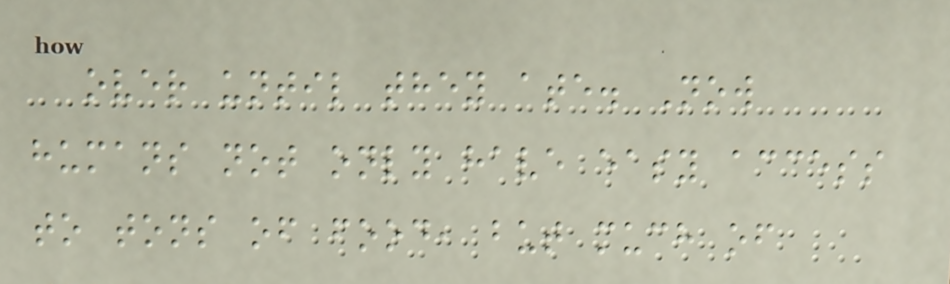over until they ate. Now
humans not only have easy access
to tons of food, but much of
